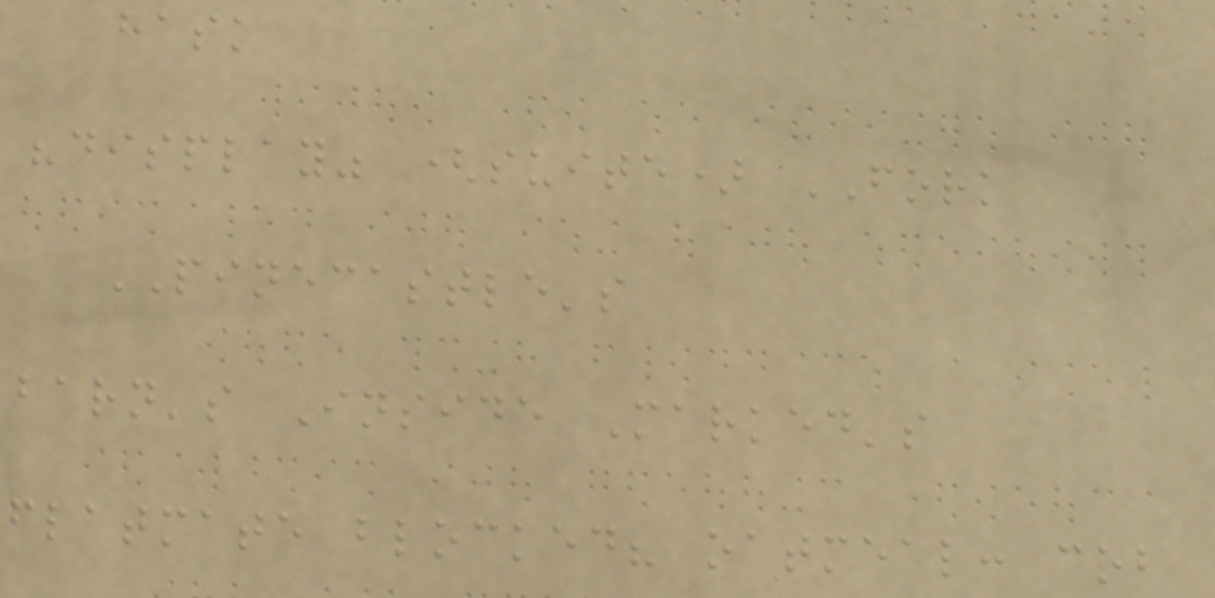hask
"display" (suite) FORK
PINECASTLE's
barn's Inside Marked's
flatmate blocked? oatmeal: cob
